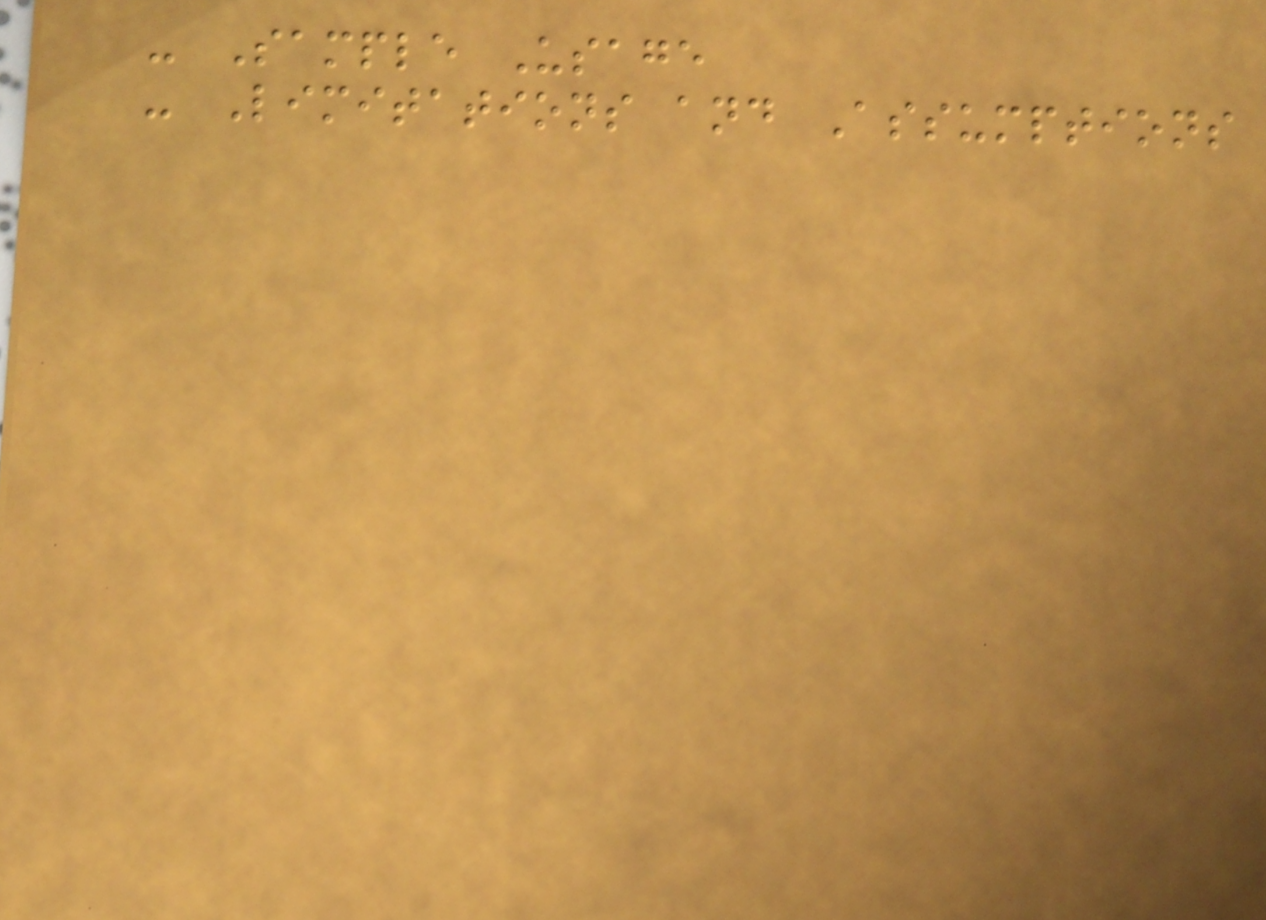- Sample Usage
- Limitations and Assumptions
